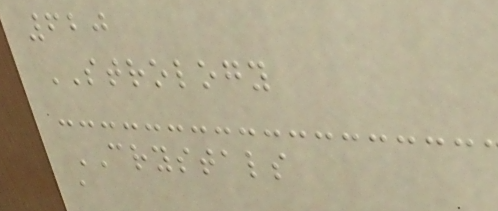620
STROLOGY
CRYSTALS
a
